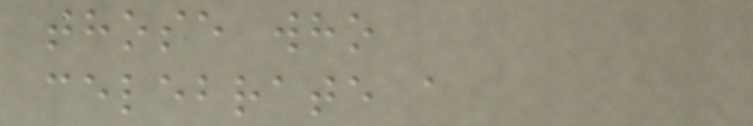those who
celebrate a
